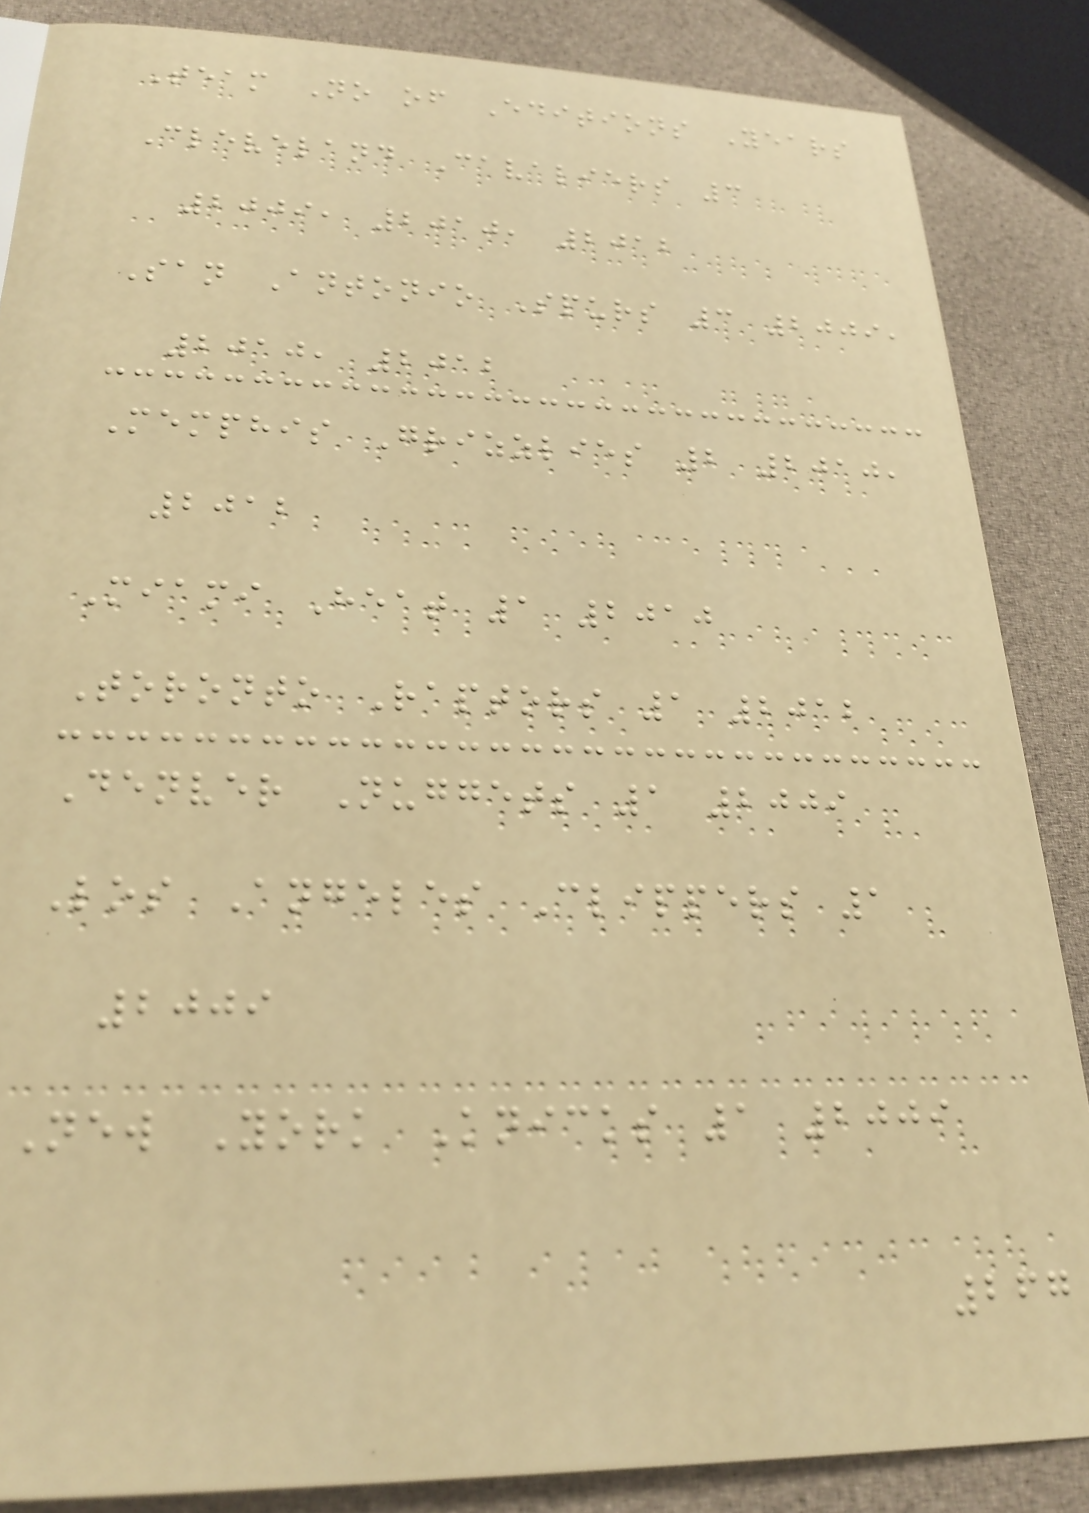Team No of Editions Years
Cleveland Cavaliers 3
2009, 2010, 2012
San Antonio Spurs 3 2009,
2010, 2012
Memphis Grizzlies 2 2010,
2012
Miami Heat 1 2010
Toronto Raptors 1 2012
Denver Nuggets 1 2009
Los Angeles Clippers 1
2009
New York Knicks 1 2009
267
